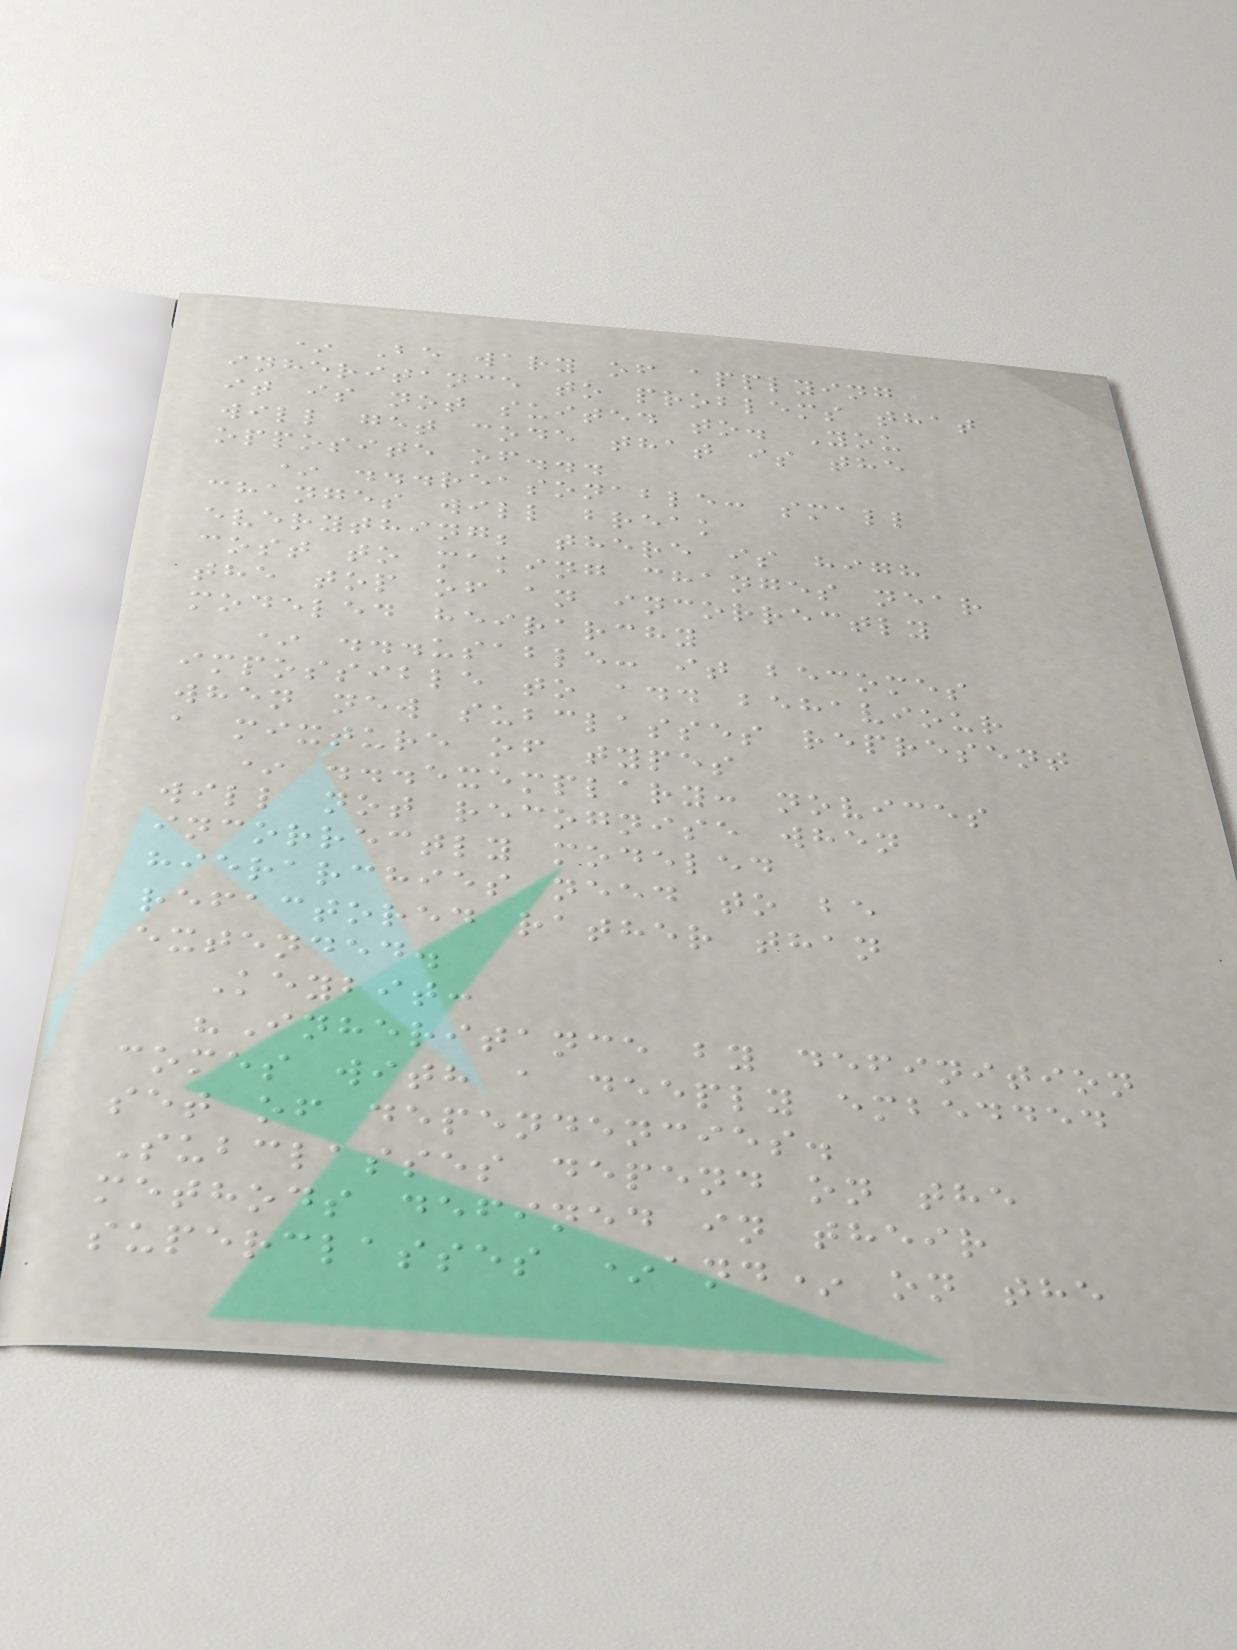* Be wary of applying
inheritance to problems that
it is not suited to. You
will get code that is the
opposite of...
* ...reasonable: small
changes will break
everything; there is high
cost to making changes near
the top of an incorrectly
modeled heirarchy
* ...usable: it becomes
impossible to add behaviour
when new subclasses represent
a mixture of types
* ...exemplary: novices
will not recognise when
incorrectly modeled
hierarchies need to be
refactored rather than
extended.
Keybit:
"Inheritance by definition
comes with a deeply embedded
set of dependencies.
Subclasses depend on the
methods defined in their
superclasses *and* on the
